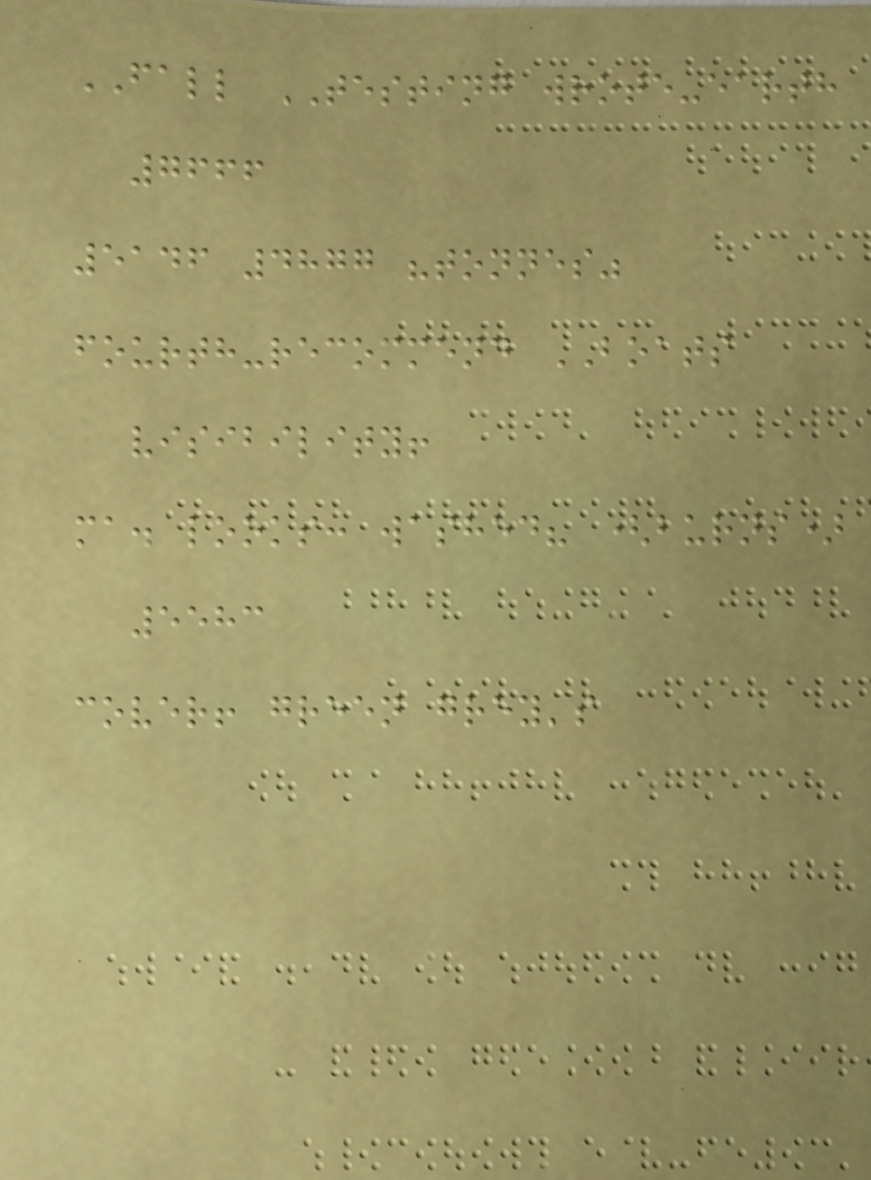FALL TESTING wrote-earth
7666
5146 4877 "tonnes"
fourth-recommend BOATS
visibility!
ma. looks: washed? (burns)
5583
cover! green grey's
